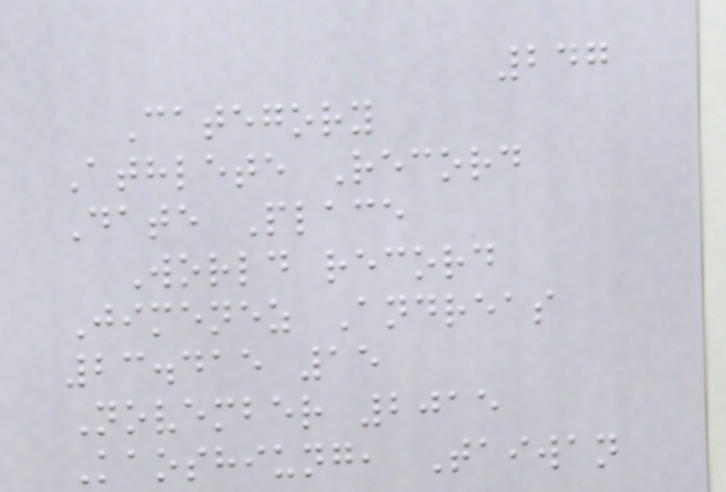247
Category
Athlete Record
Date Place
World record
Jimenez Andreas
23.415 15
November 2015
Kaoshiung, Taiwan
